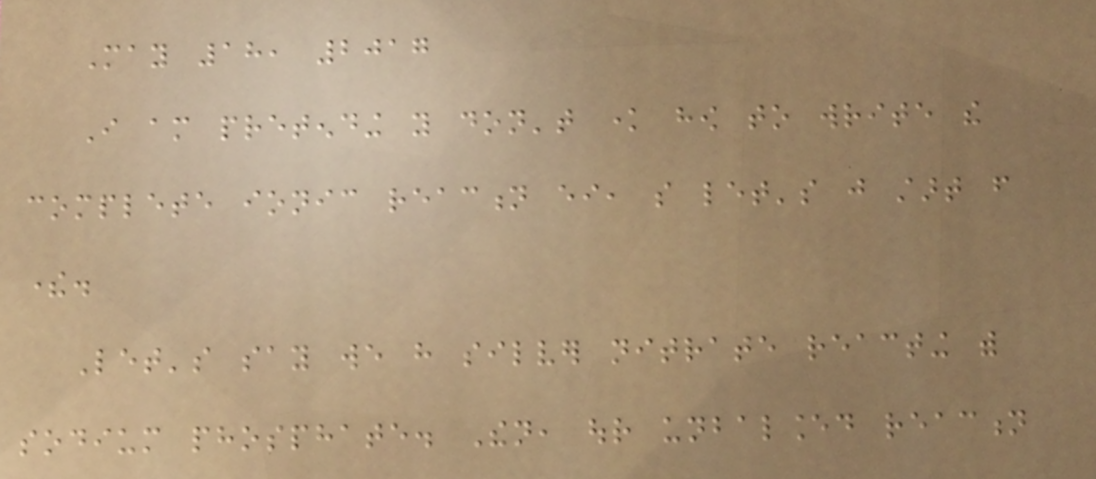May 18, 2017
I am pretending you don't know how to write the
complete ionic reaction either, so let's just start from
there.
Let's say we have silver nitrate reacting with
sodium phosphate. Then, our unbalanced reaction
